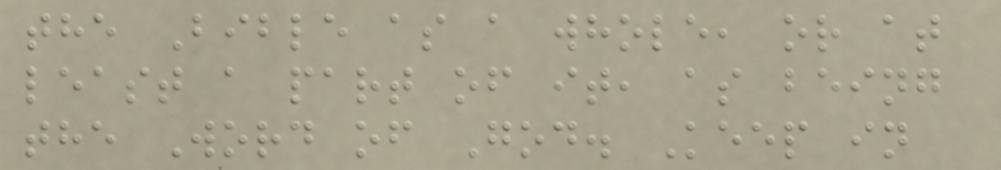the Bible as a whole, or at
least a part of it, as being
the Word of God. Keep in
